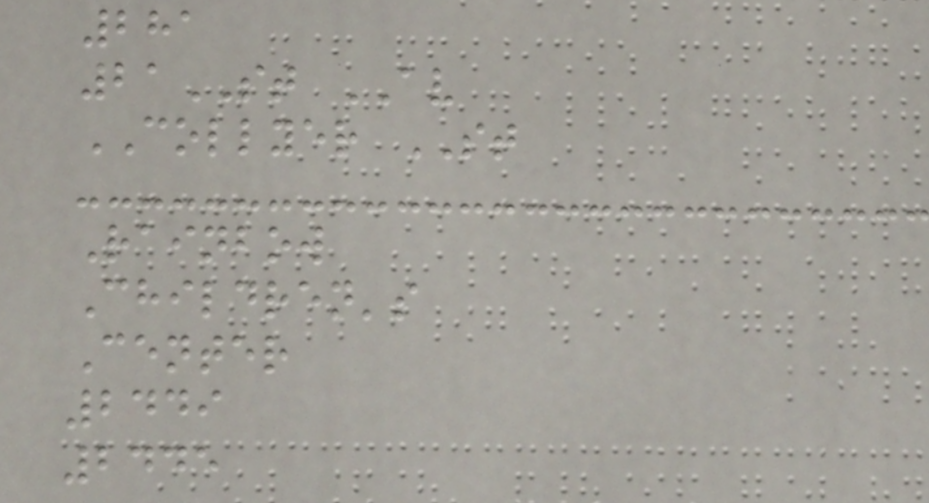281
21ST AV
COLLYER ST
Rainbow
Children's
Center
2449
2445
